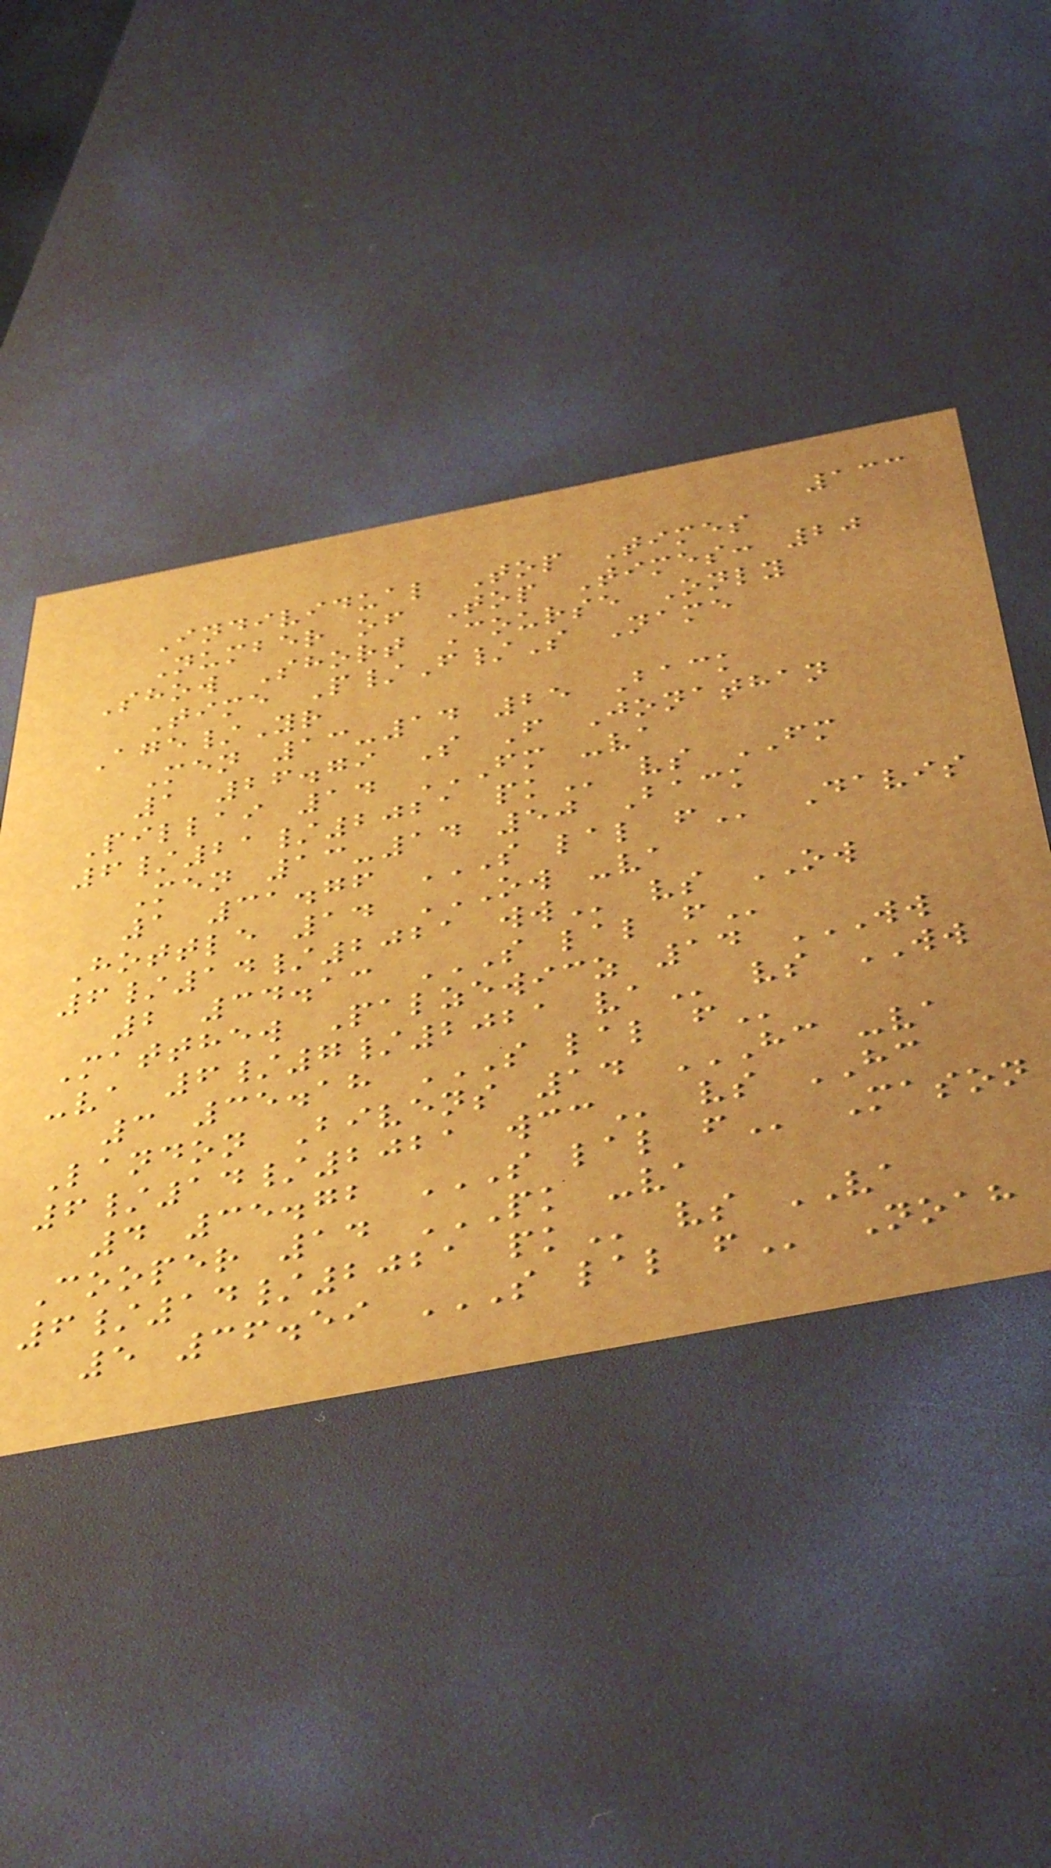133
Individual Top Times
Number of Top Times: 20
Show Short Course Only
Time P/F/S Name
Age/Yr
Men 13-14 25 Back
1 26.79 S F Jonathan
Pillai 14 FM -VA
6/21/2021 PK vs FM
Men 13-14 50 Back
1 31.76 S LAL F Davis
Hottle 14 OW -VA
6/14/2021 WW vs OW
2 34.13 S LAL F
Matthew Palzewicz 14 WW
-VA 6/7/2021 VA vs WW
3 35.18 S LAL F
Landon Bivens 14 HC -VA
6/14/2021 WCC vs HC
4 35.72 S LAL F Mason
Cooper 14 PK -VA
6/14/2021 PK vs VA
5 36.59 S LAL F Noah
